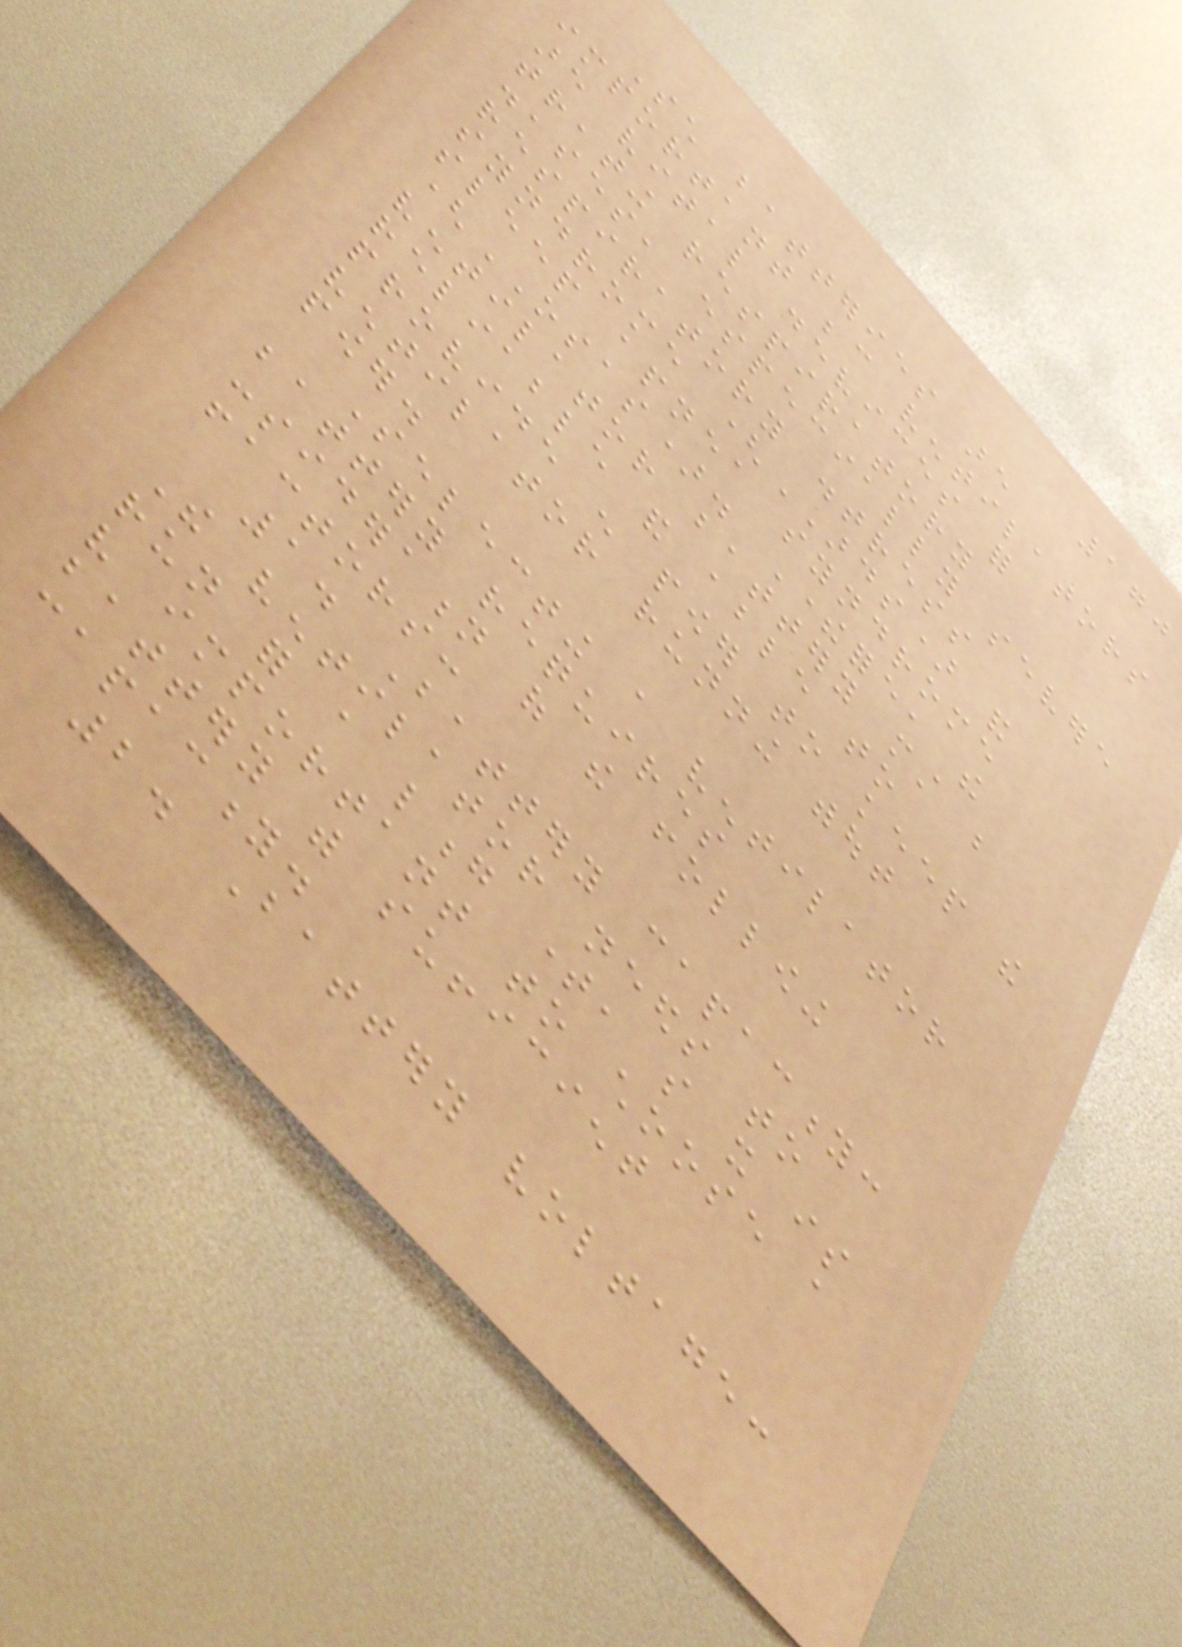170
Such batteries are
important because ventilators
are vital devices for
treating respiratory
diseases, especially severe
respiratory distress
syndrome (ARDS) and
sleep apnea syndrome
(OSAS). Therefore, the
ventilator battery must be
reliable and able to
provide enough power to keep the
ventilator running without
power.
Selecting a ventilator
battery requires
consideration of the following
factors:
1. Battery capacity:
The ventilator needs to
run for a long time, so it is
very important to choose a
battery with sufficient
capacity.
2. Battery voltage:
